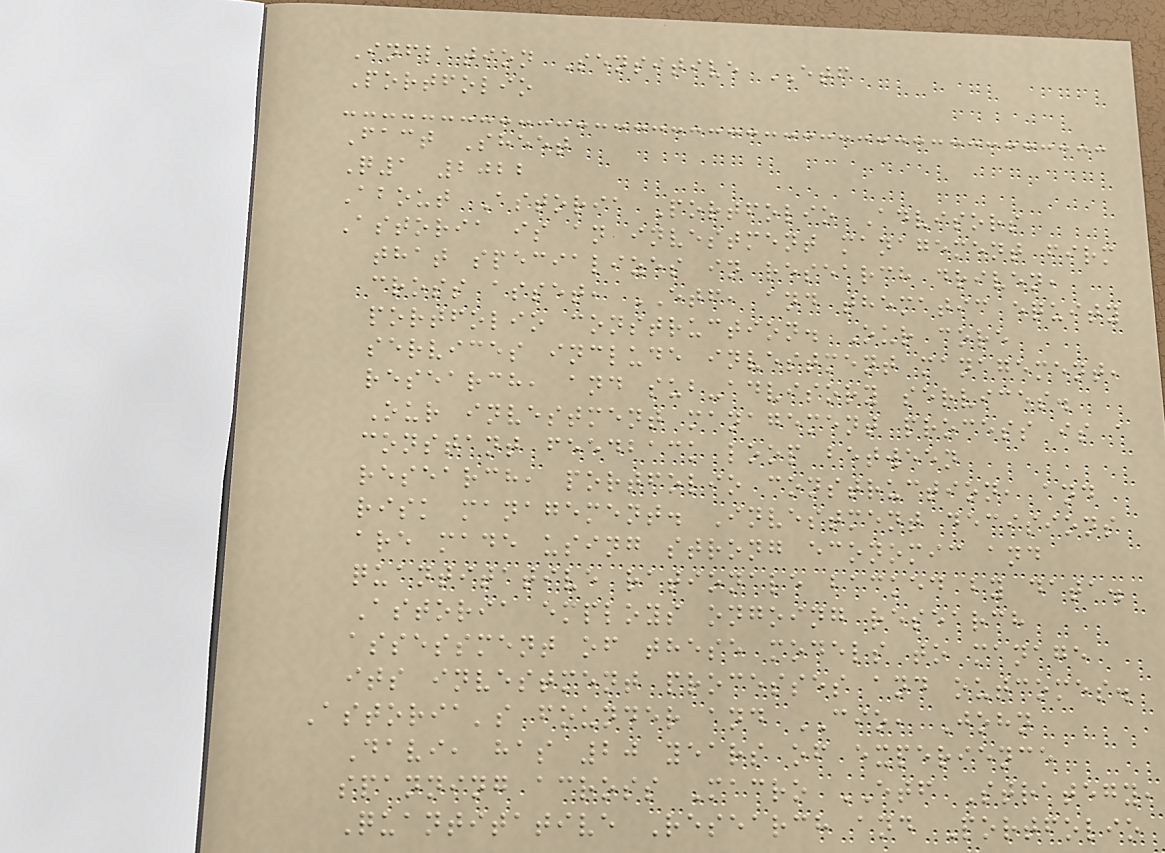Inflation Sensitive ETF
Portfolio
Fact Sheet
Q1 2022
About Astoria Portfolio Advisors
Astoria is an investment management firm
that specializes in research driven,
cross asset, ETF, and thematic equity
portfolio construction. Our core
services include investment management,
research, and sub-advisory services.
Our investment management process is a
constant feedback loop between
research, portfolio construction, and
risk management. Investment decisions
are made using strong economic and
quantitative rationale backed by data.
Astoria employs ongoing research
assessment of these models to manage
its investment processes and outcomes.
Astoria's founder and CIO, John
Davi, has 20 years of experience
spanning across Macro ETF Strategy,
Quantitative Research and Portfolio
